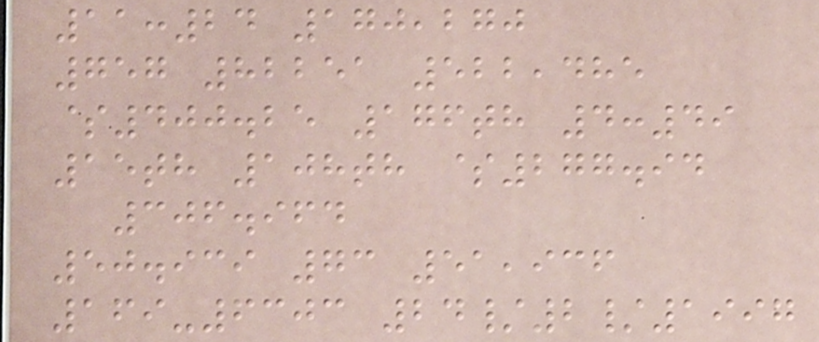11:24 170,270
757 82251 522,485
$400.25 176th 4:49
15th 108th $277.94
306.964
50.939 73 51,936
169-6303 24/2/1997
